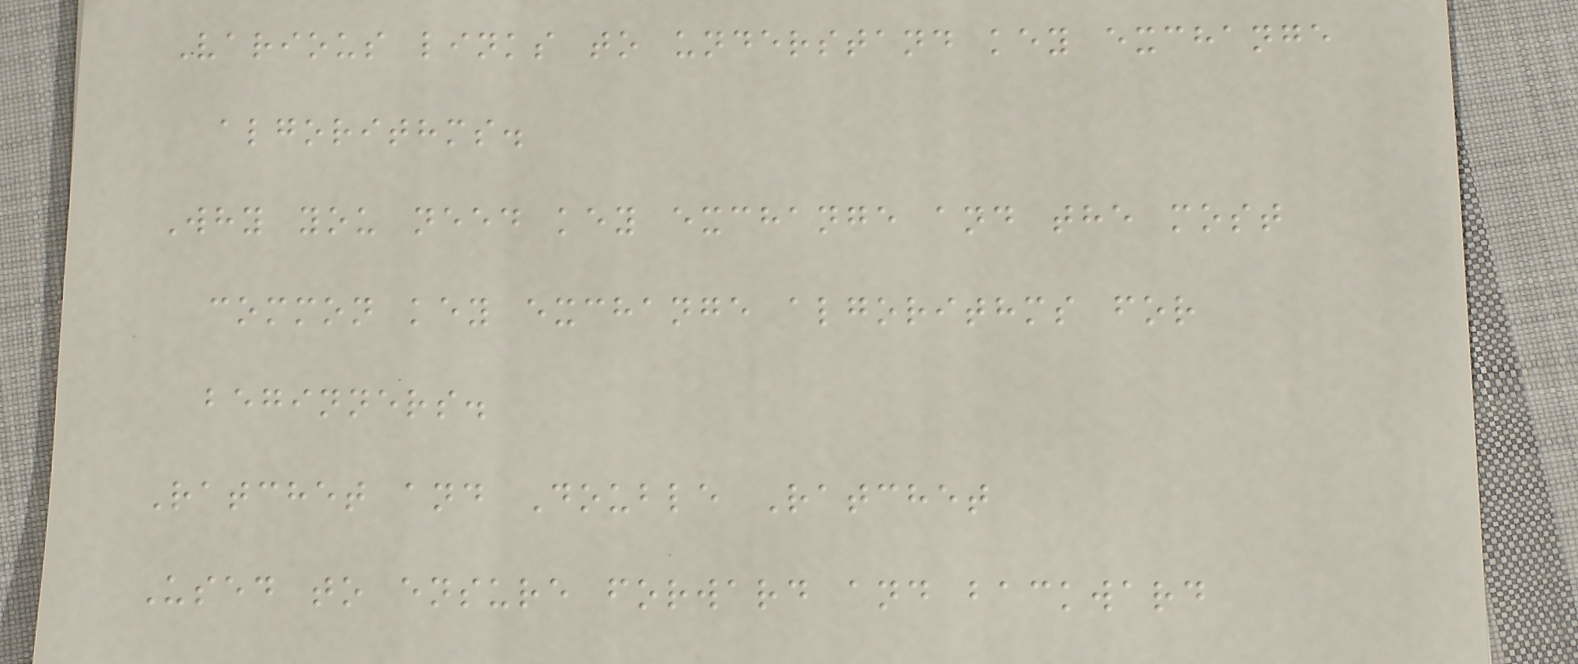Various links to understand key exchange
algorithms.
Why you need key exchange and the most
common key exchange algorithms for
beginners.
Ratchet and Double Ratchet
Used to ensure forward and backward
